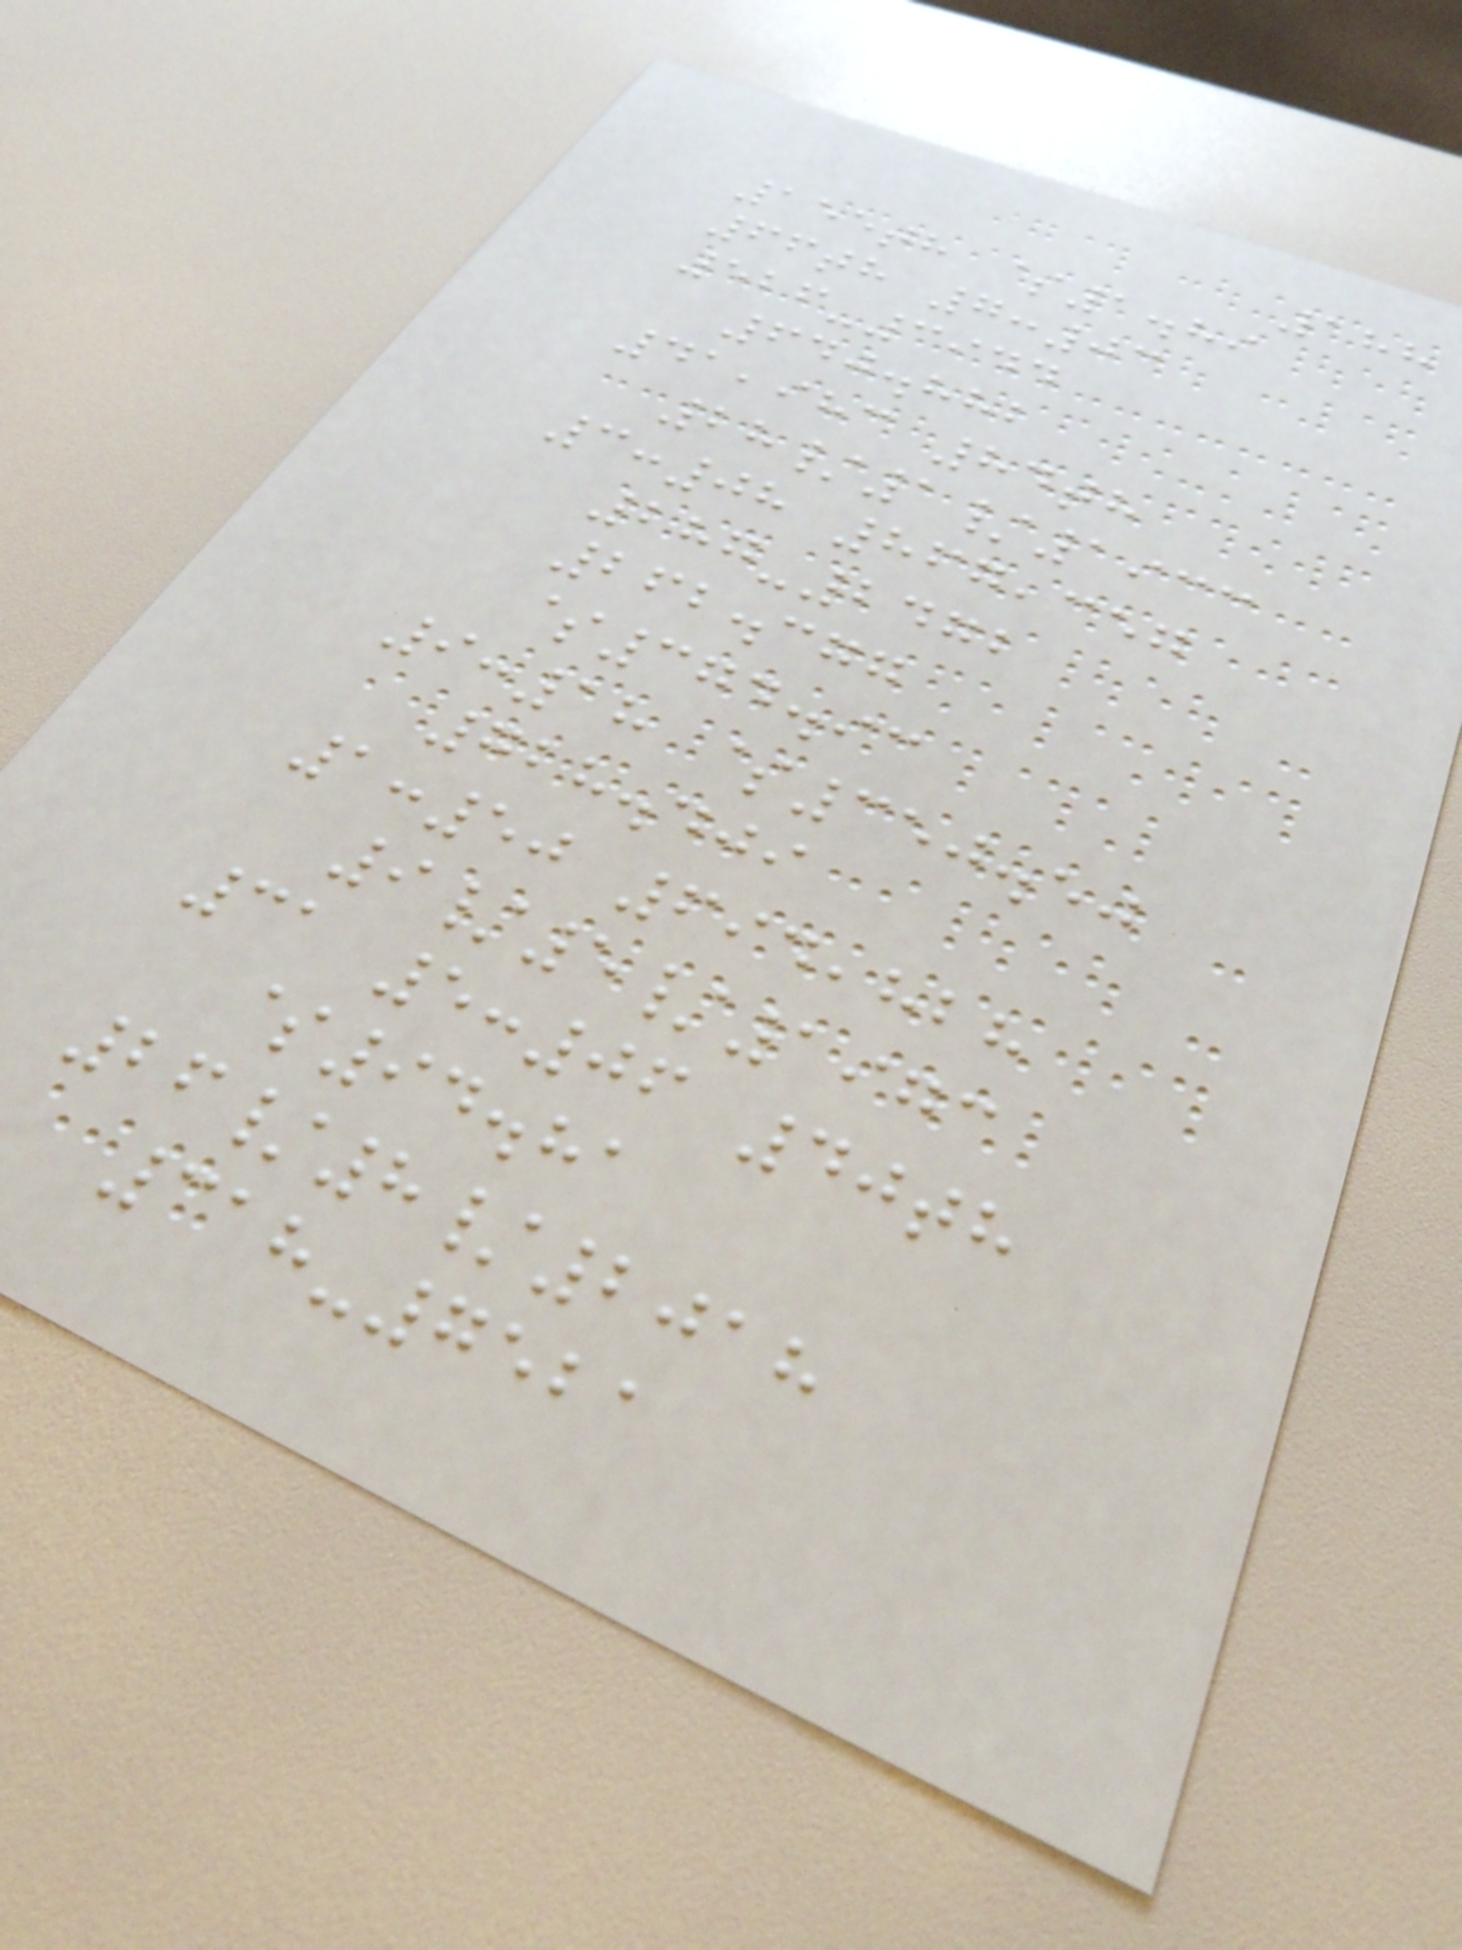188
155th $1.89
66th 7:03
526-3944
640.882
41,983 84th
28/1/1933
3:08 867,357
287-2472
262.377
$374.93
9:18 $350.50
728.409
1:50 694,828
9/5/1973
31 5:06 40th
$94.81
26/8/2018
318-7521
